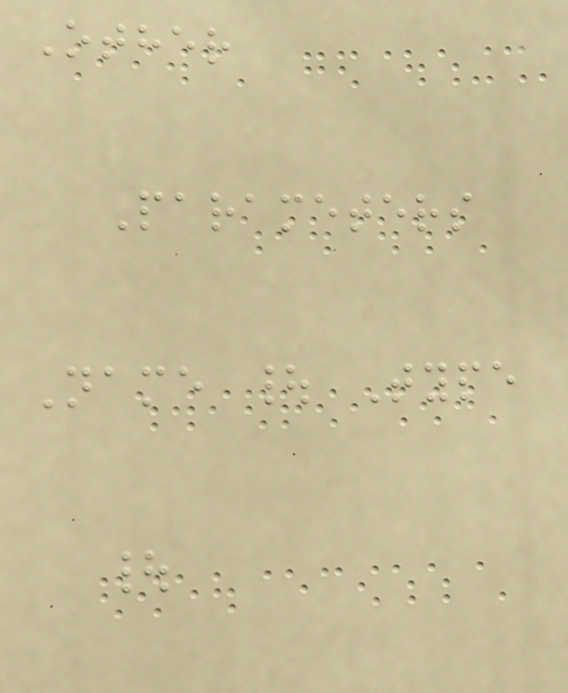Other
Parameters
Name | Type
|
